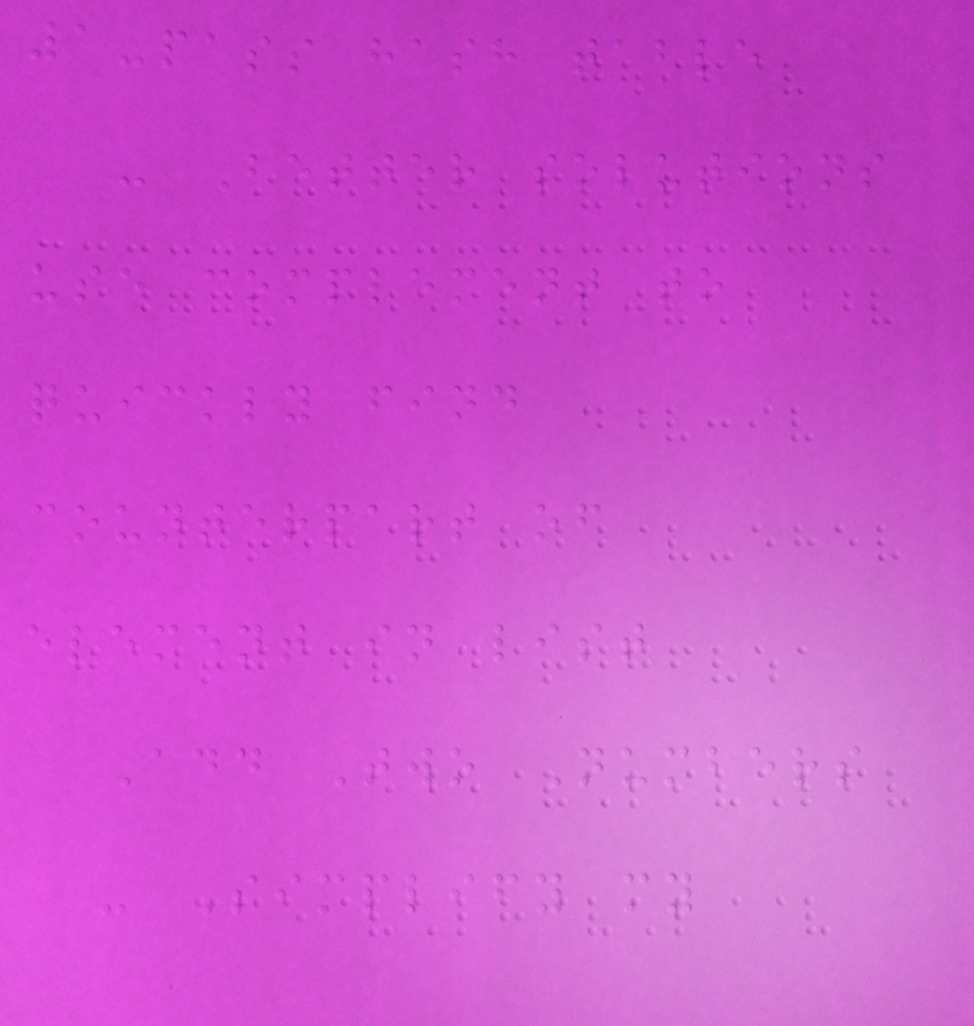1-pass hash table
- Better solutions
use complement to
quickly find
counterpart of
element in list
Add Two Numbers
- Simplify my
